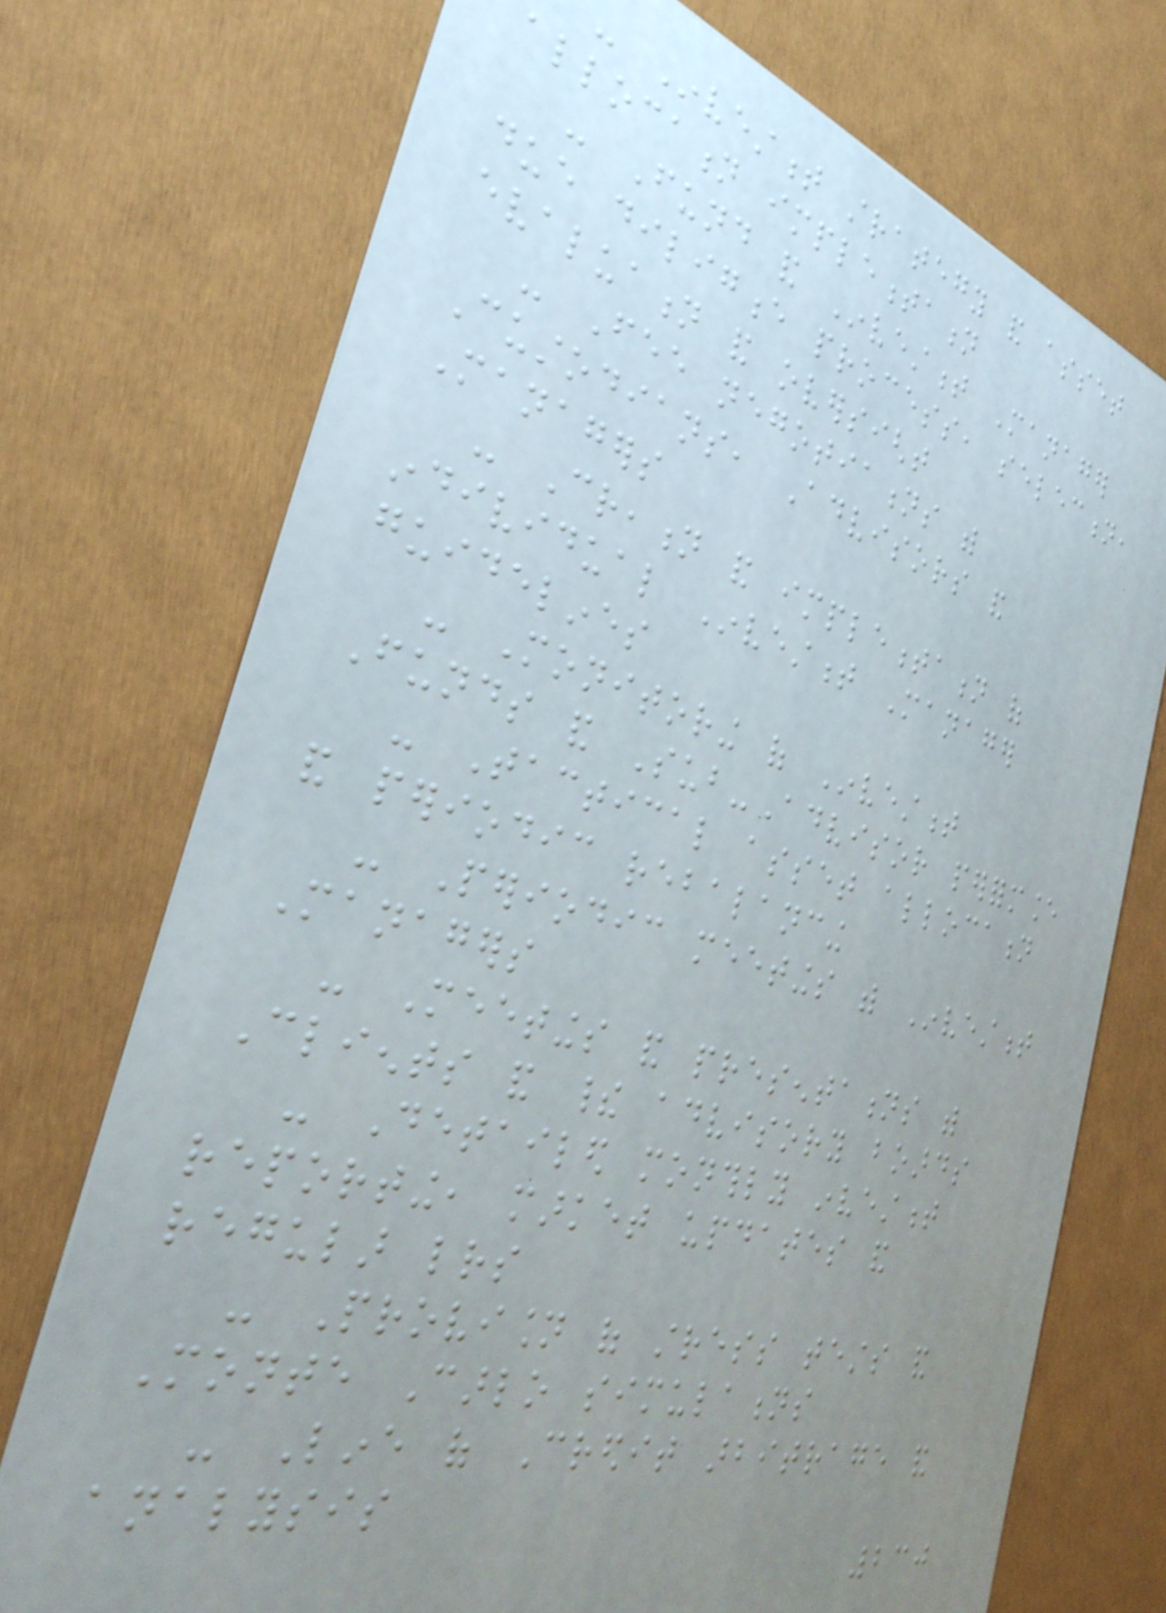- Investment strategy and asset
allocation implementation
- Fund and Investment Manager
due diligence process, selection,
evaluation and oversight
- Fee negotiations with
Custodians, Advisors and
Managers
- Creation and implementation of
individual Investment Manager
guidelines
- Monitoring of Investment
Funds and Sub-Advisor performance
- Tactical asset allocation
and periodic rebalancing
- Periodic meetings with Investment
Managers
- Meetings and presentations with
Clients and their advisory boards
- Detailed monthly investment
reporting, market updates and
regular letters
- Provision of stress tests and
Monte Carlo simulations
- Line of Credit arbitrage and
analysis
230
